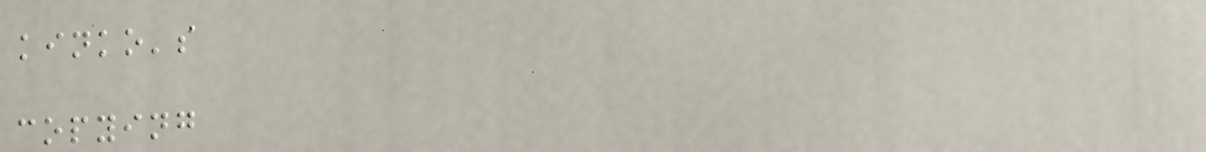kinko's
copying
